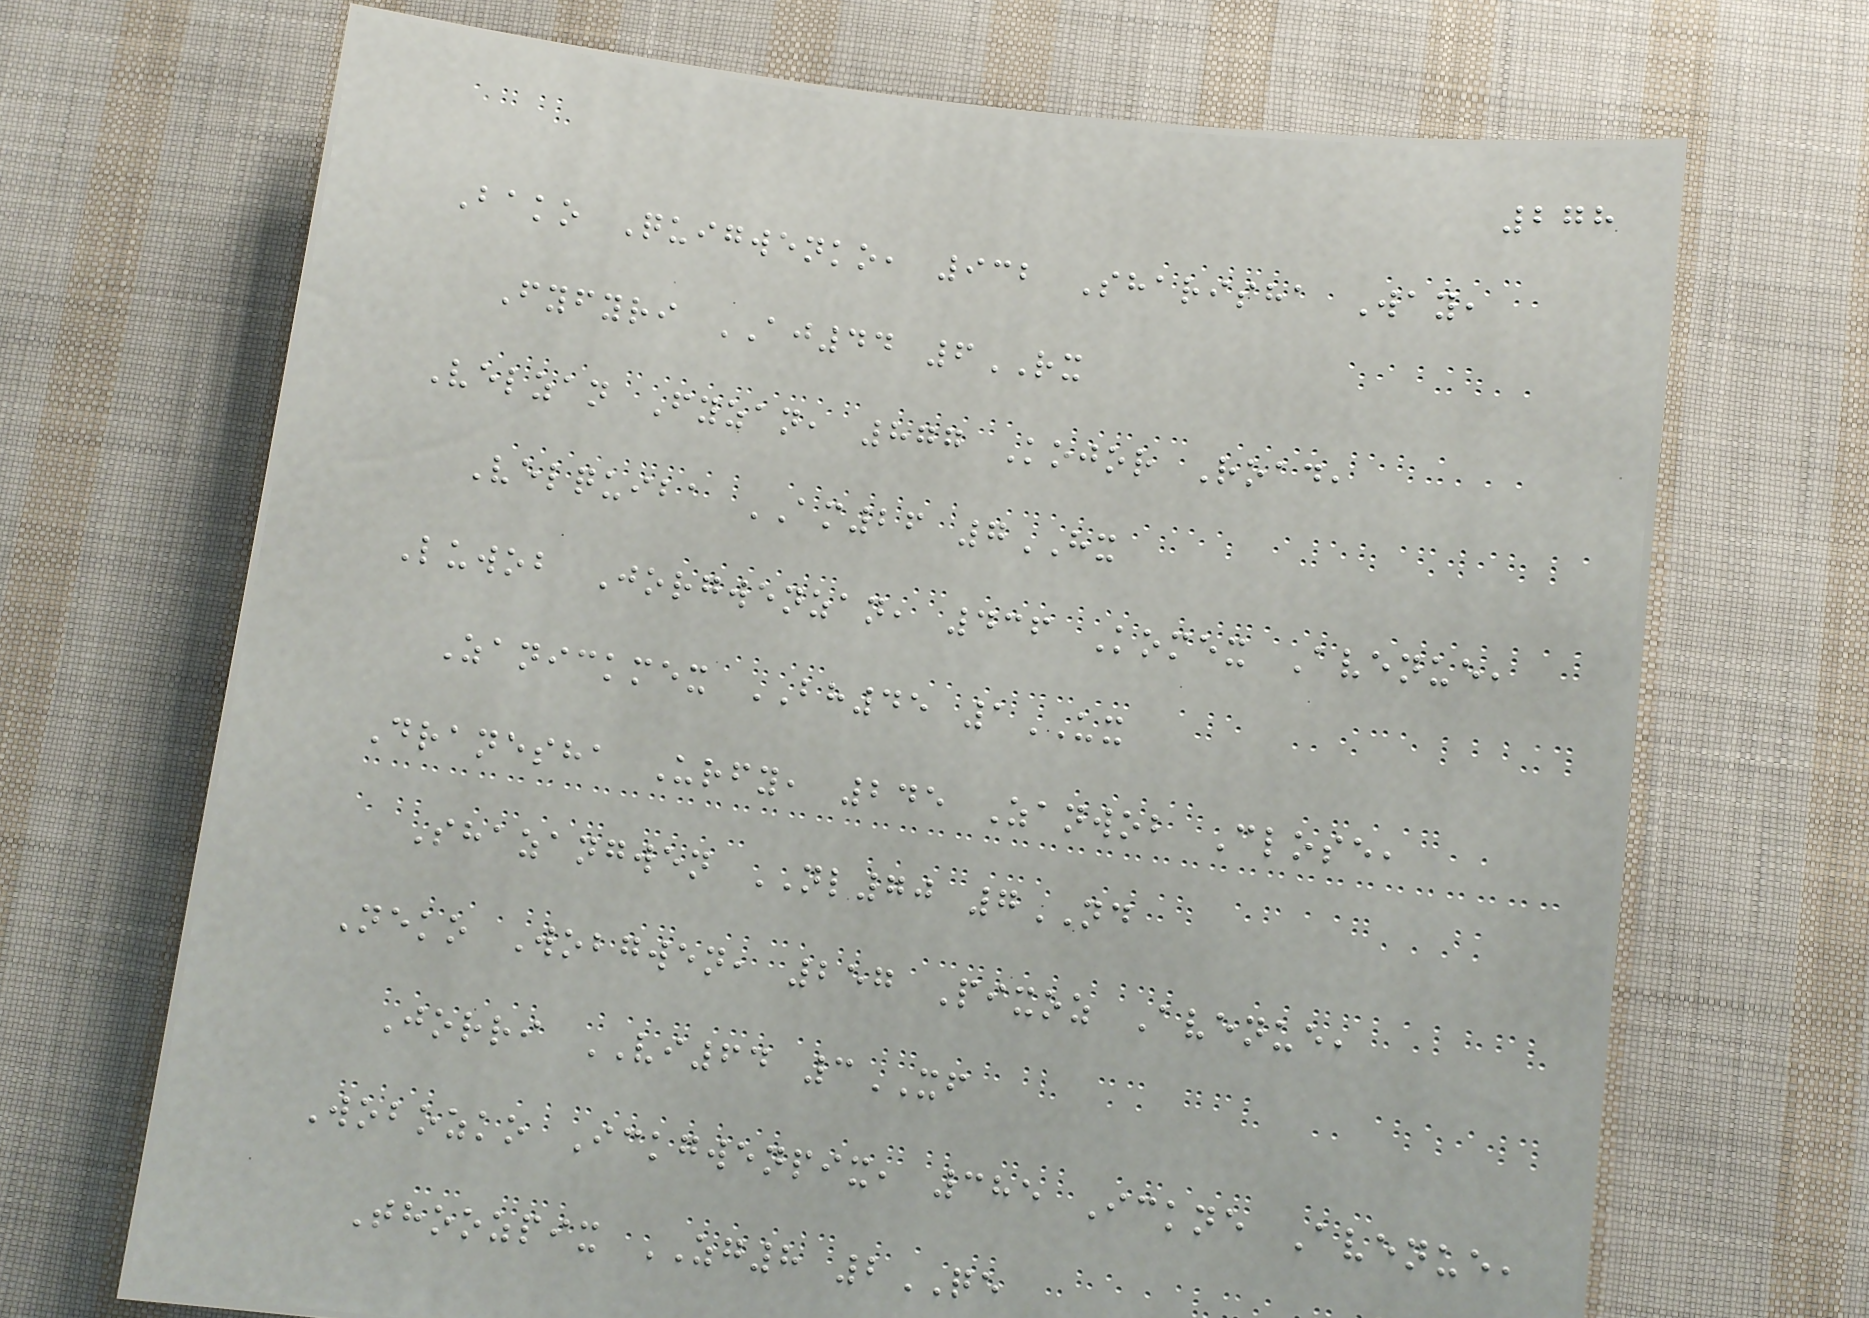278
Bako Quigwenko, 932 Sharisha Way,
Fyfyri AJ44 6RX
Velzan Fyzan, 877 Kojor Road,
Velquiba AM26 7HX
Luwob Jorgwenzan, 436 Komex Avenue,
Zanickmex BH45 1UX
Dranesha Urfy, 245 Zanwob Close,
Shazangwen NL70 7ND
Neko Wobgwen, 257 Pixoz Avenue,
Jorri VI64 3XF
Wobozko Ickgwenpix, 385 Ickne Avenue,
Thoozpix ZG8 2QE
